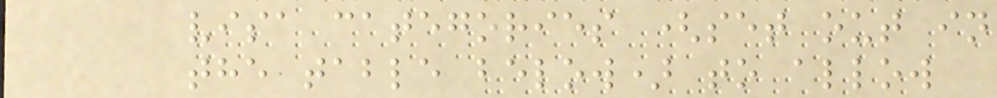visa categories (set out in
the table below) to allow
